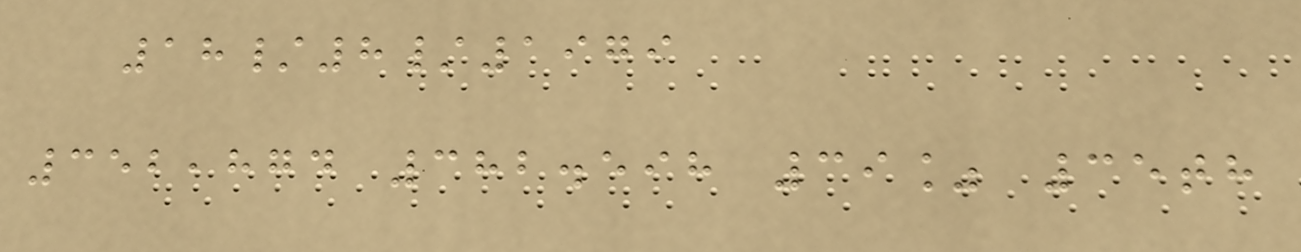18/8/1979
352,874 382.598 39% 35th
